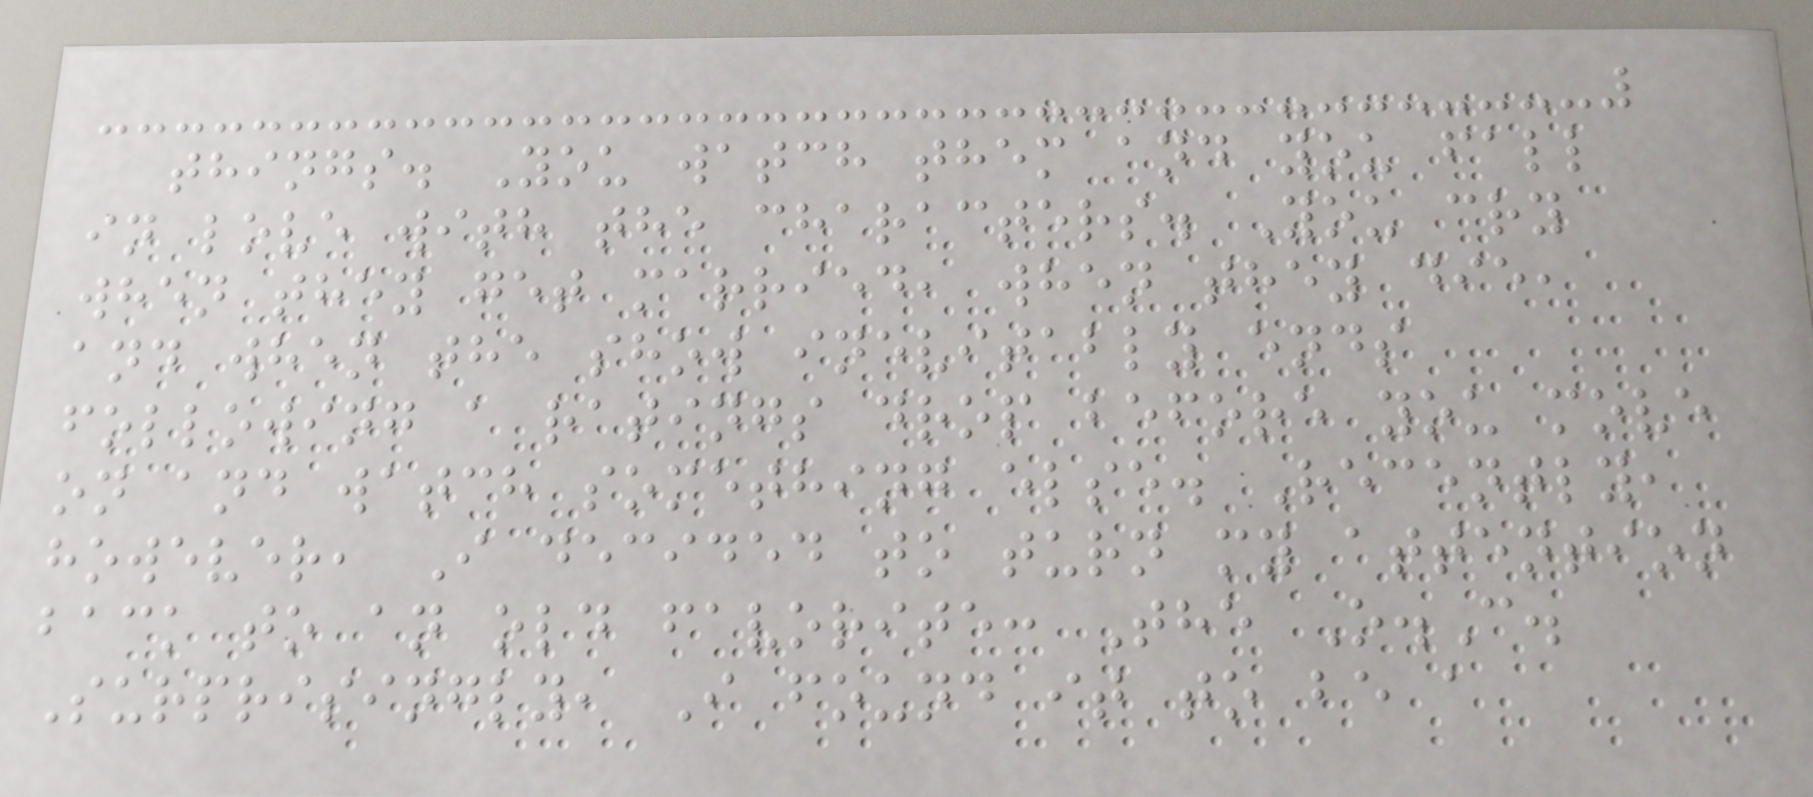things. You watch them and you fall
in love with the characters. You cry
when they get married, when they die,
and when the show inevitably ends
following a ratings drop before you move
on and watch something else. Recently,
however, I decided to turn my attention
back to an old favorite: The O.C.
Surprisingly, I found it to be a
